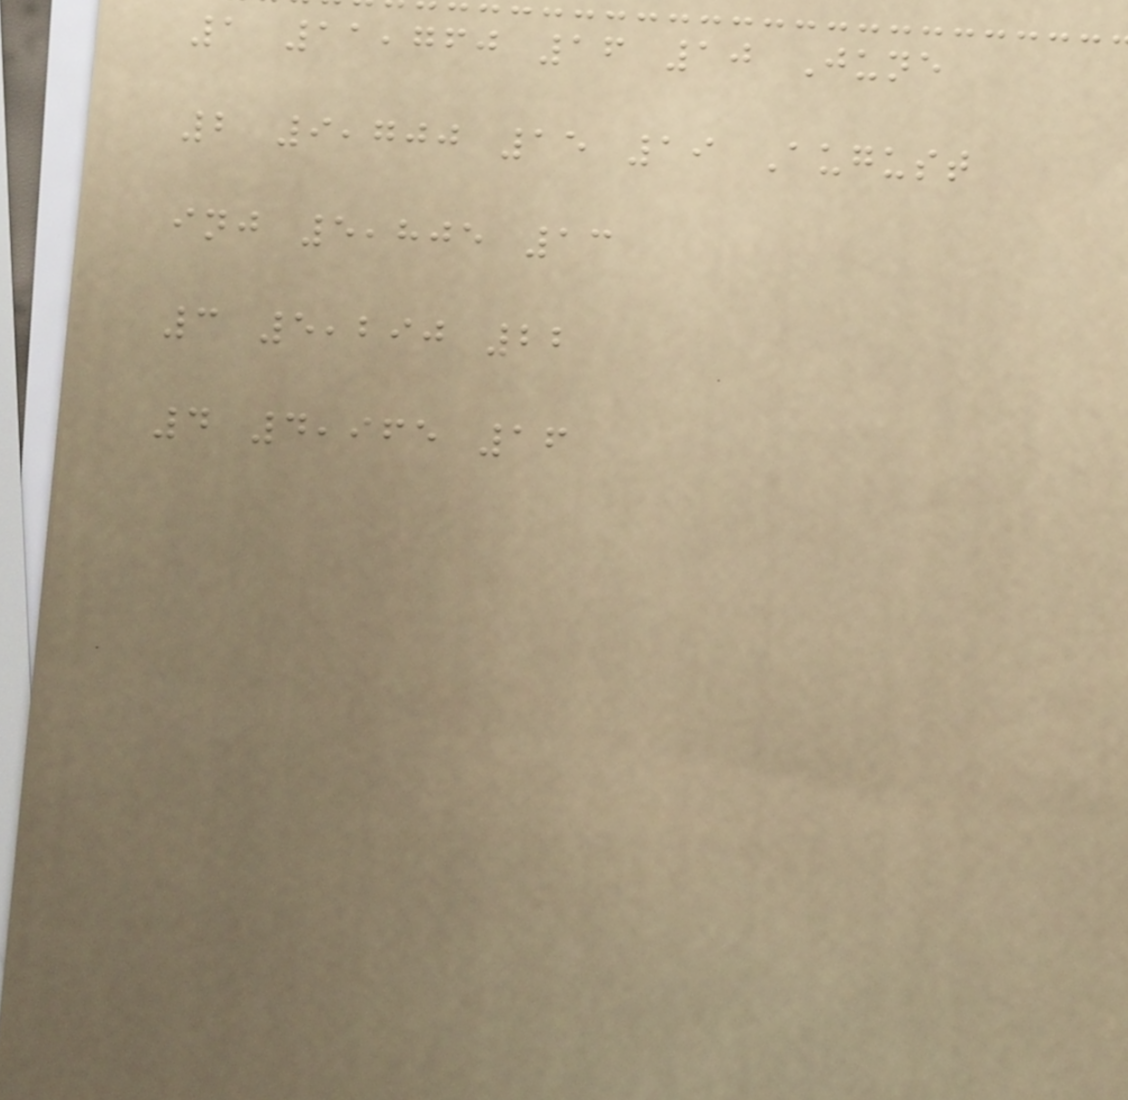1 11,760 16 10 June
2 9,700 15 19 August
inj 5,805 13
3 5,290 22
4 4,965 16
